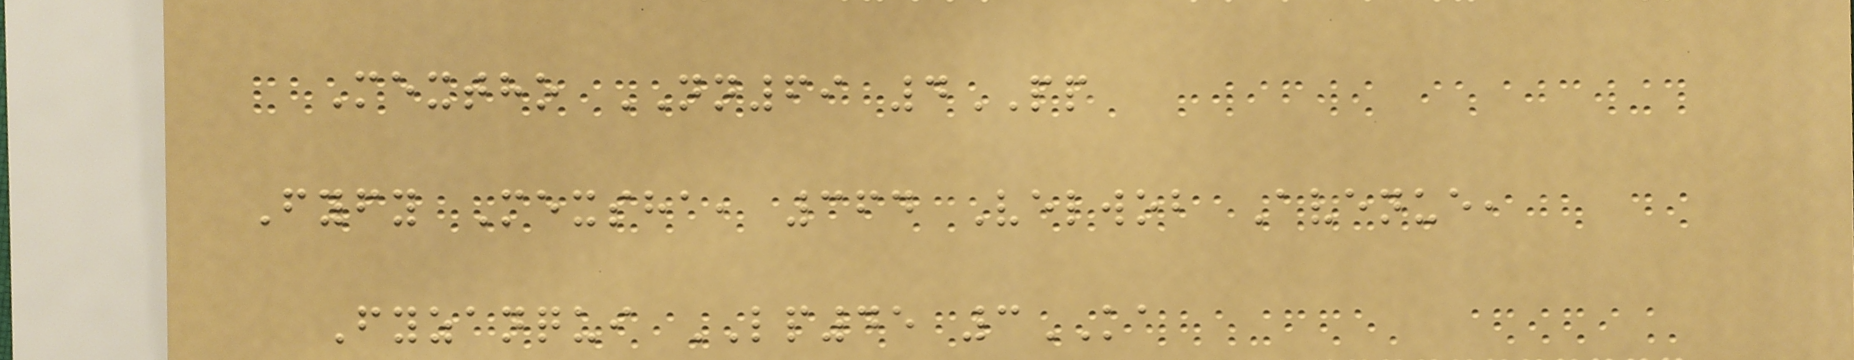Mextho NN69 4PP
Fyfy Mexsha, 364 Velwob Avenue,
Fyzanqui LP45 3KA
